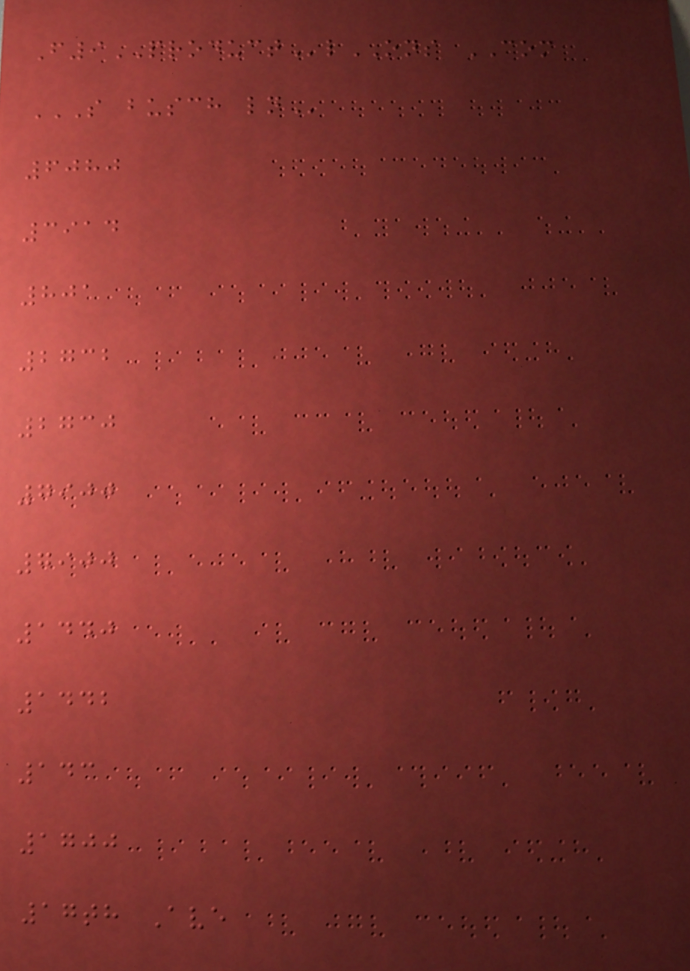F9PRODUCTlONS COM
S BUSCH LN
6080
3914
801
2732
2730
7900
7900
1440
1442
143
1700
17th Ave
